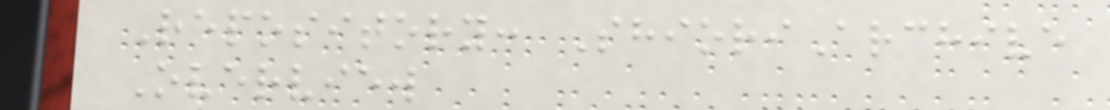Repository: ShioriArchive
Overview
